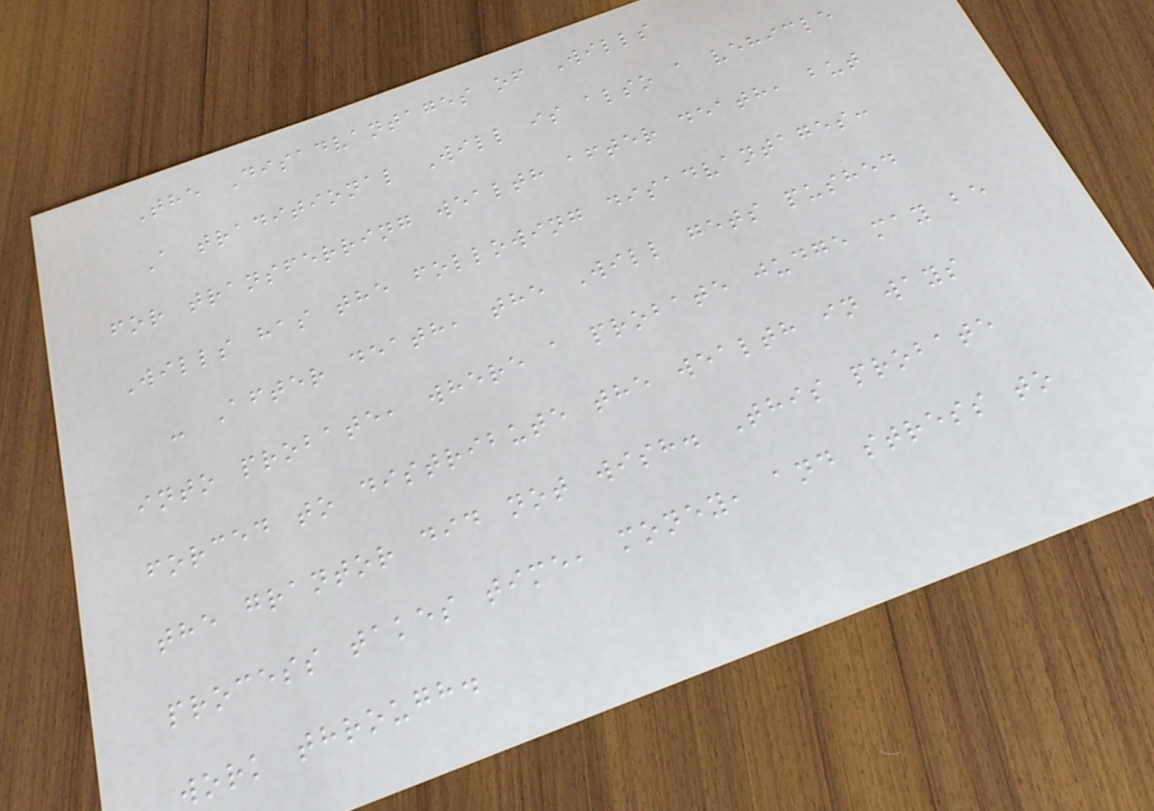The Disadvantages of Wills
A traditional Will is also a vehicle
for transferring wealth after death, but
Wills has the following disadvantages:
- After death, the Will gets pushed
into probate, where a probate judge may be
forced to distribute the wealth in ways
the grantor did not wish. This probate
process takes time, money, and stress to
work through.
